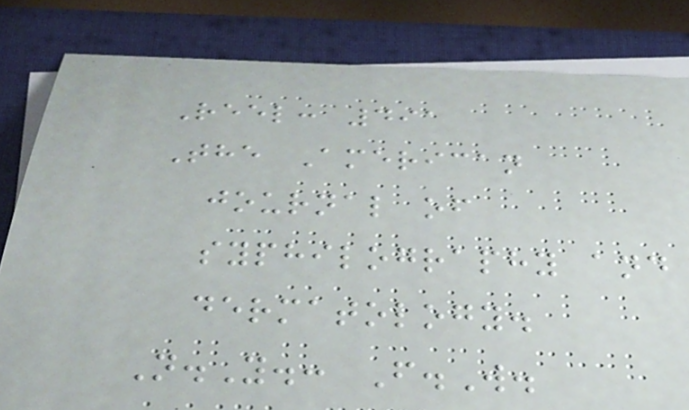Reel: 491
The American
journal of
syphilography and
dermatology.
N.Y.: F.W.
